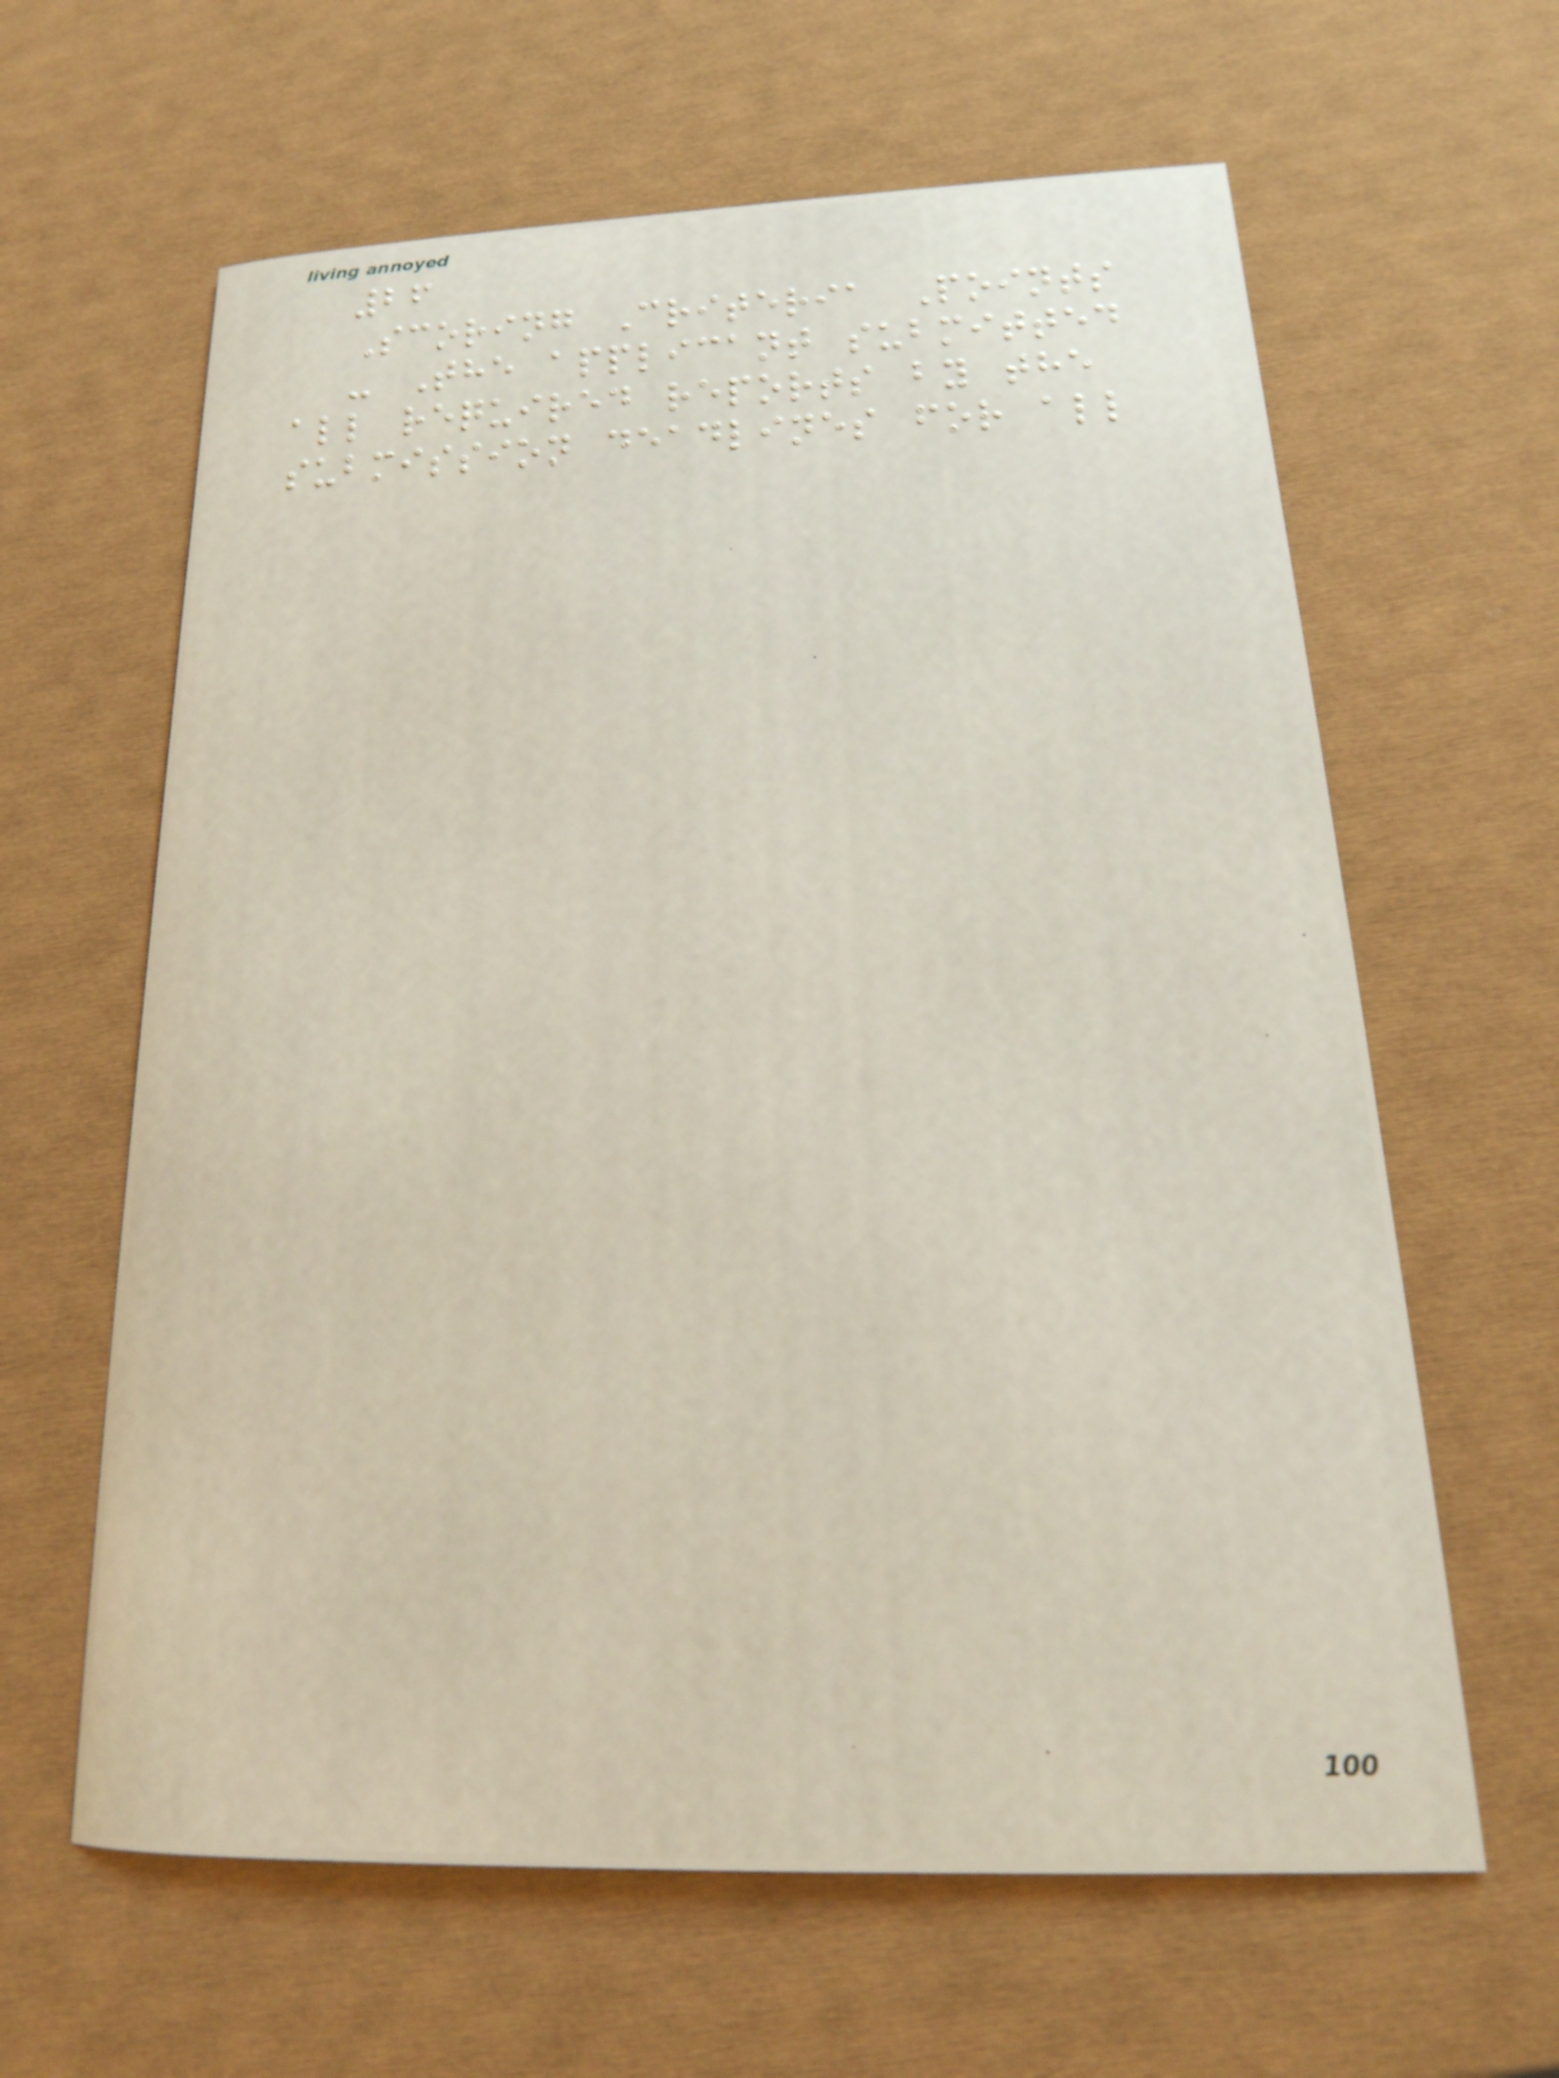26
Scoring Criteria Points
- The applicant submitted
all required reports by the
submission deadlines for all
